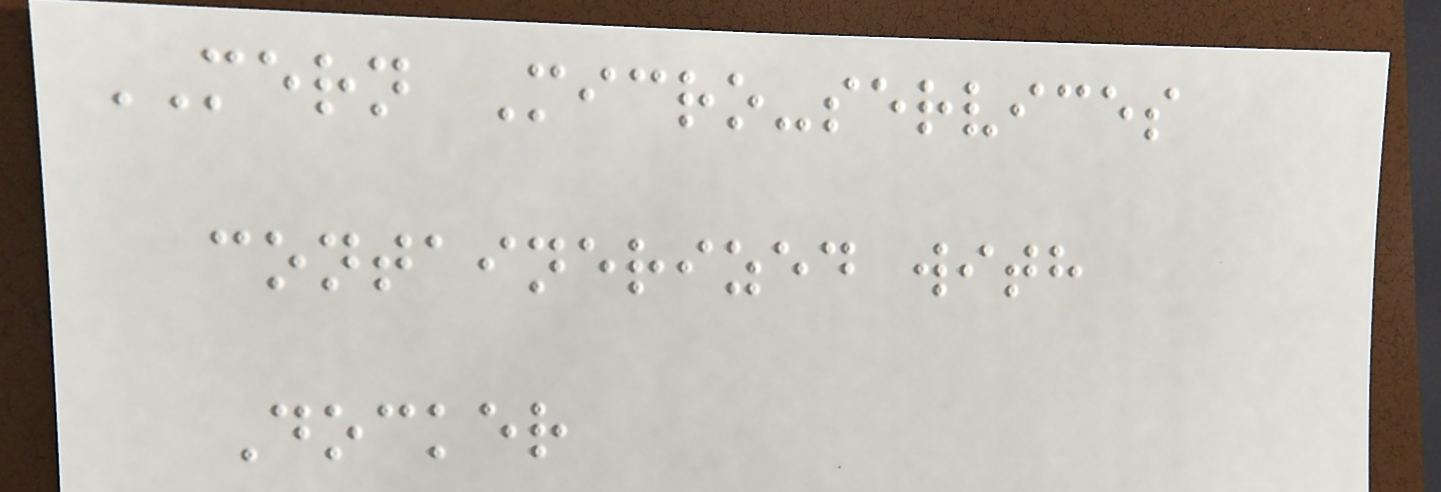MERN Micro-services
containerized with
Docker
